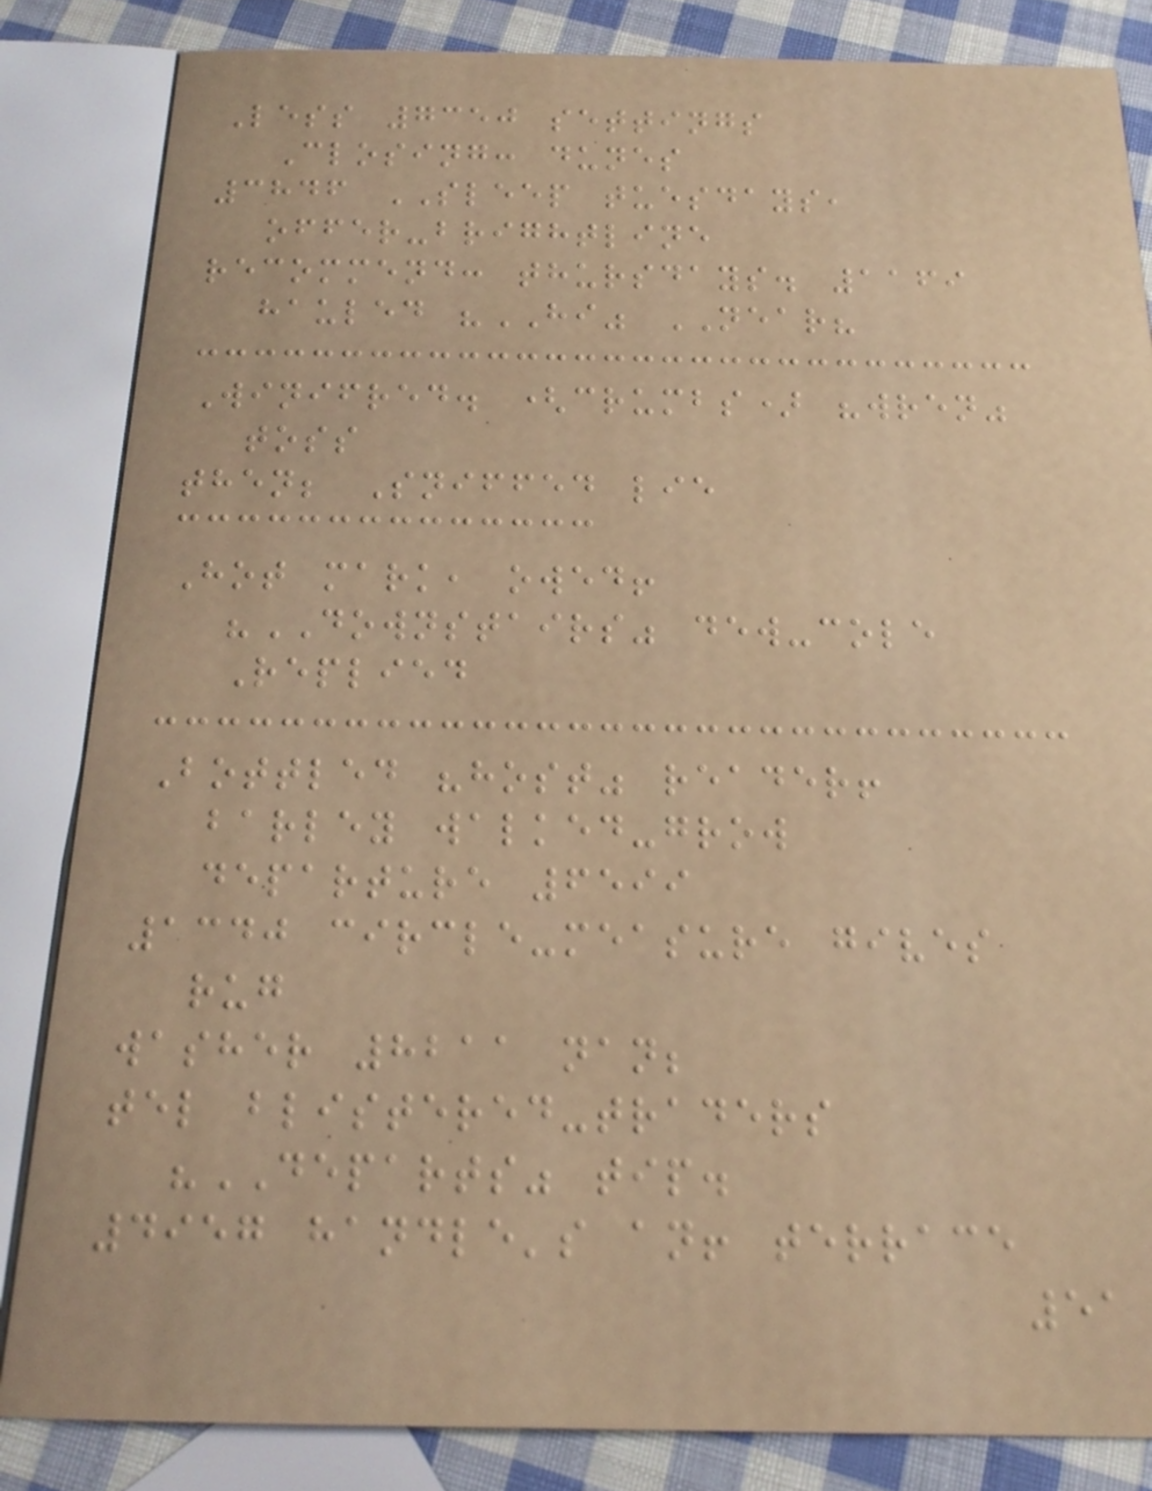Less 7350 settings
Closing: dunes
3846 SLEEP tuesdays,
offer-brightline
recommend: thursdays. 1169
hauled "HI" NEAR?
Winifred. (crumbs) "wren"
toss
then; Sniffed lie
Hot mark, owed!
"DOWNSTAIRS" dew-cole
Replied
Bottled "host" reader!
barley walked-grow
departure 6599
1340 circle-measure gives
rug
washer 8211 nan;
tel blistered-traders
"DEPARTS" tip.
4957 handle's an! terrace
51
